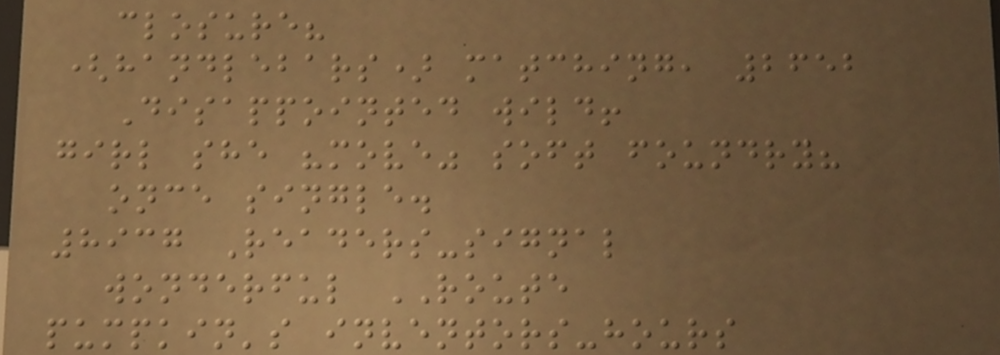closure?
(handlebars) matching, 2652
Disappointed wild!
girl she "move" soft foundry?
once single.
8937 Readers-signal
wonderful ROUTE
pumpkin's inventors-hours
